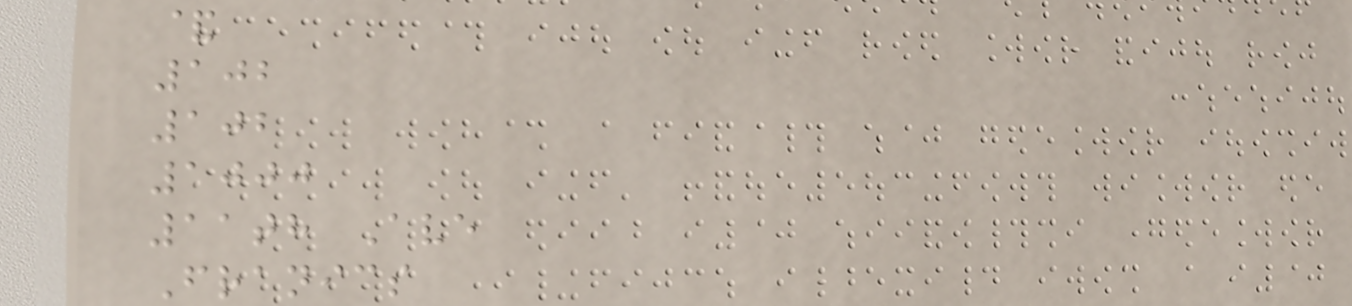&
102
102
1000
11th Ave
Franics
